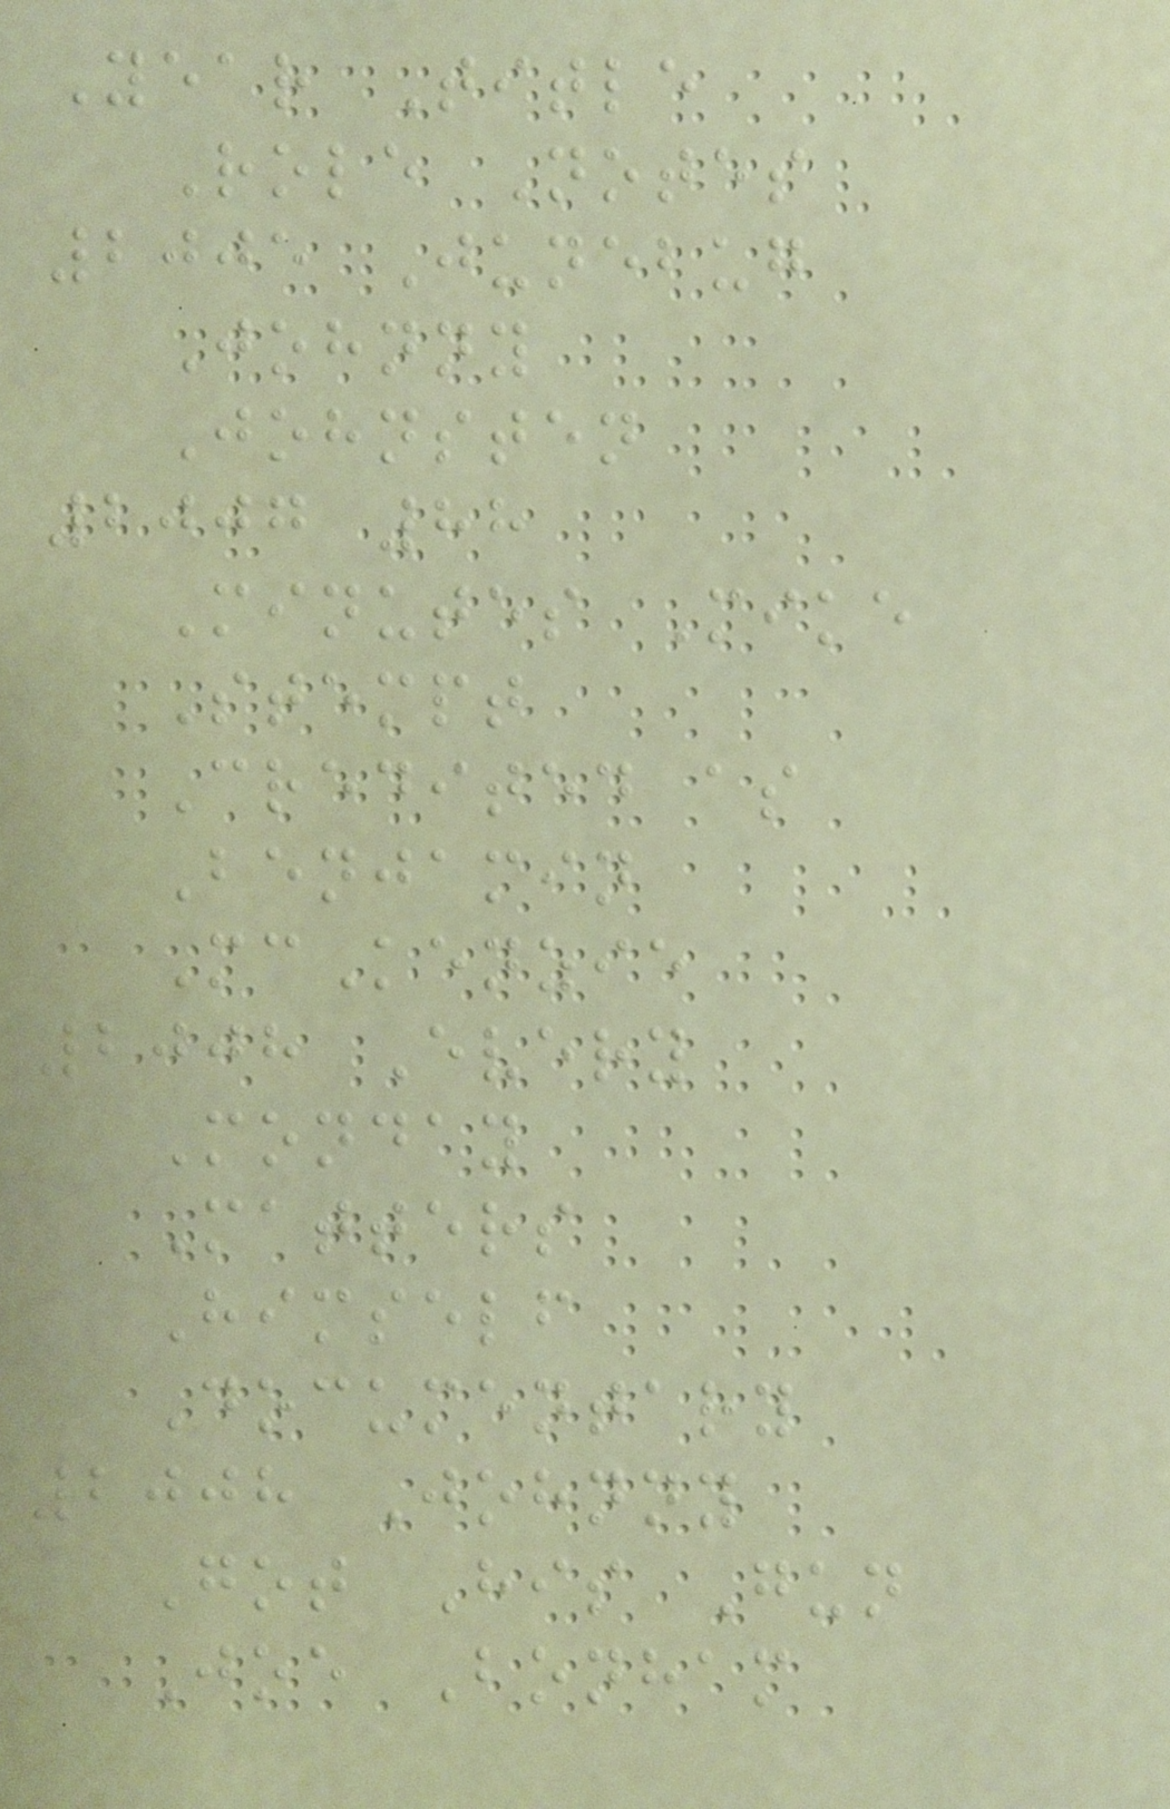Year Title
Role Notes
2005 Junebug
Johnny
Johnsten
2007 88
Minutes Mike
Stempt
Credited as
Benjamin
McKenzie
2008 Every
Monday
Matters
Himself
Documentary
2008 Johnny
Got His Gun
Joe Bonham
